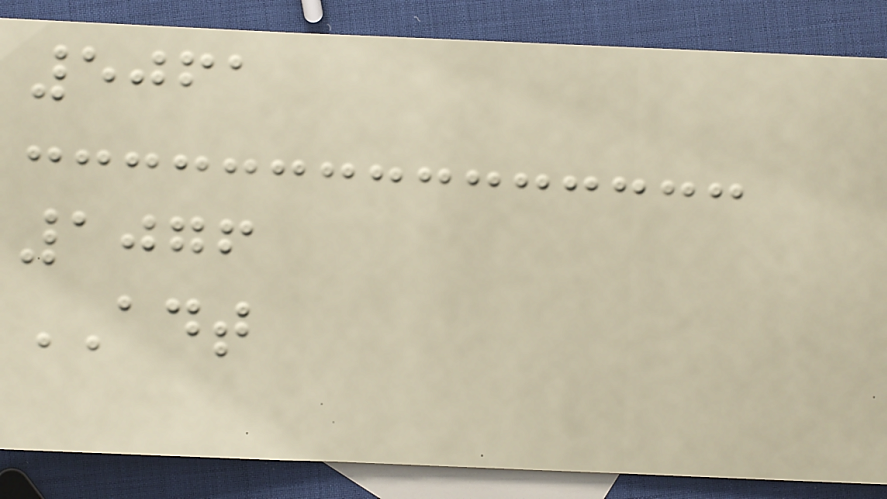5061
1076
ADT
